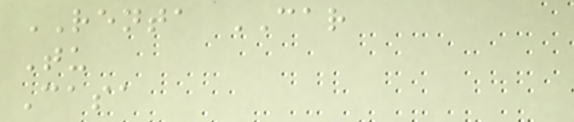RENTA CAR
Tu
Casa
